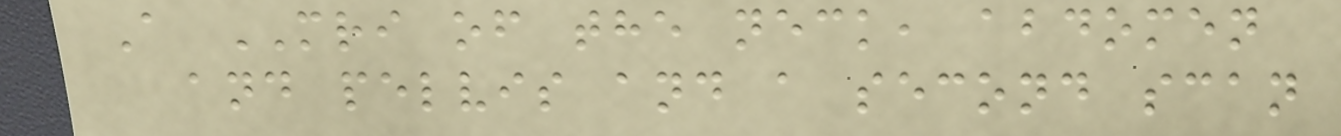A MRI of the neck, abdomen
and pelvis and a second scan
